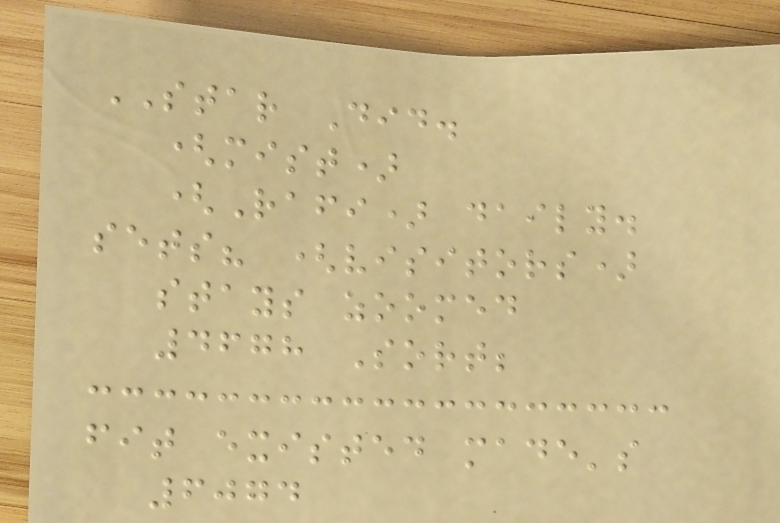STAR Did.
(mist)
(Rafi) daily.
sets? (visitors)
stays zoomed
4678 Sort;
fit existed made's
6074
